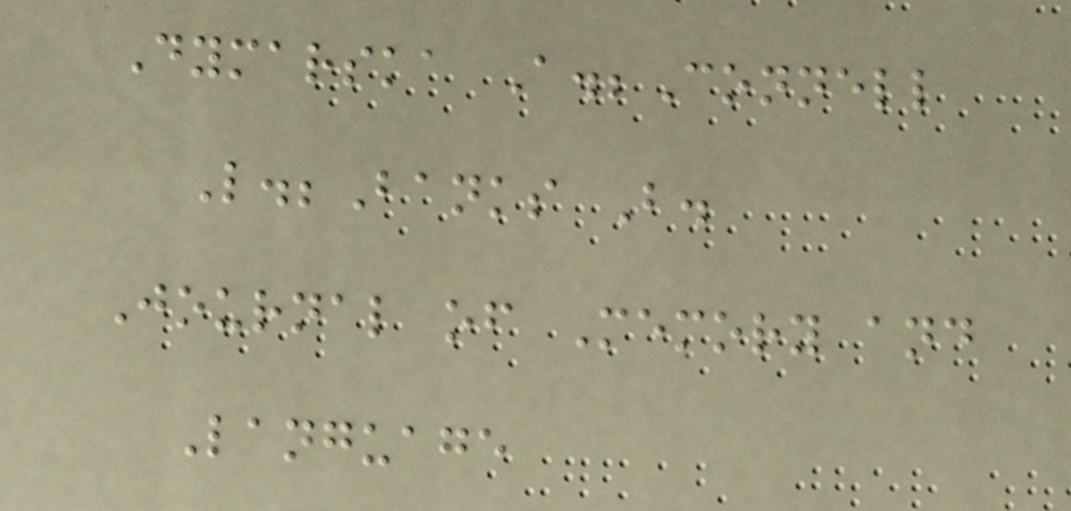Dymarska A.;Connell
L.;Banks B.
Journal of Memory and
Language
